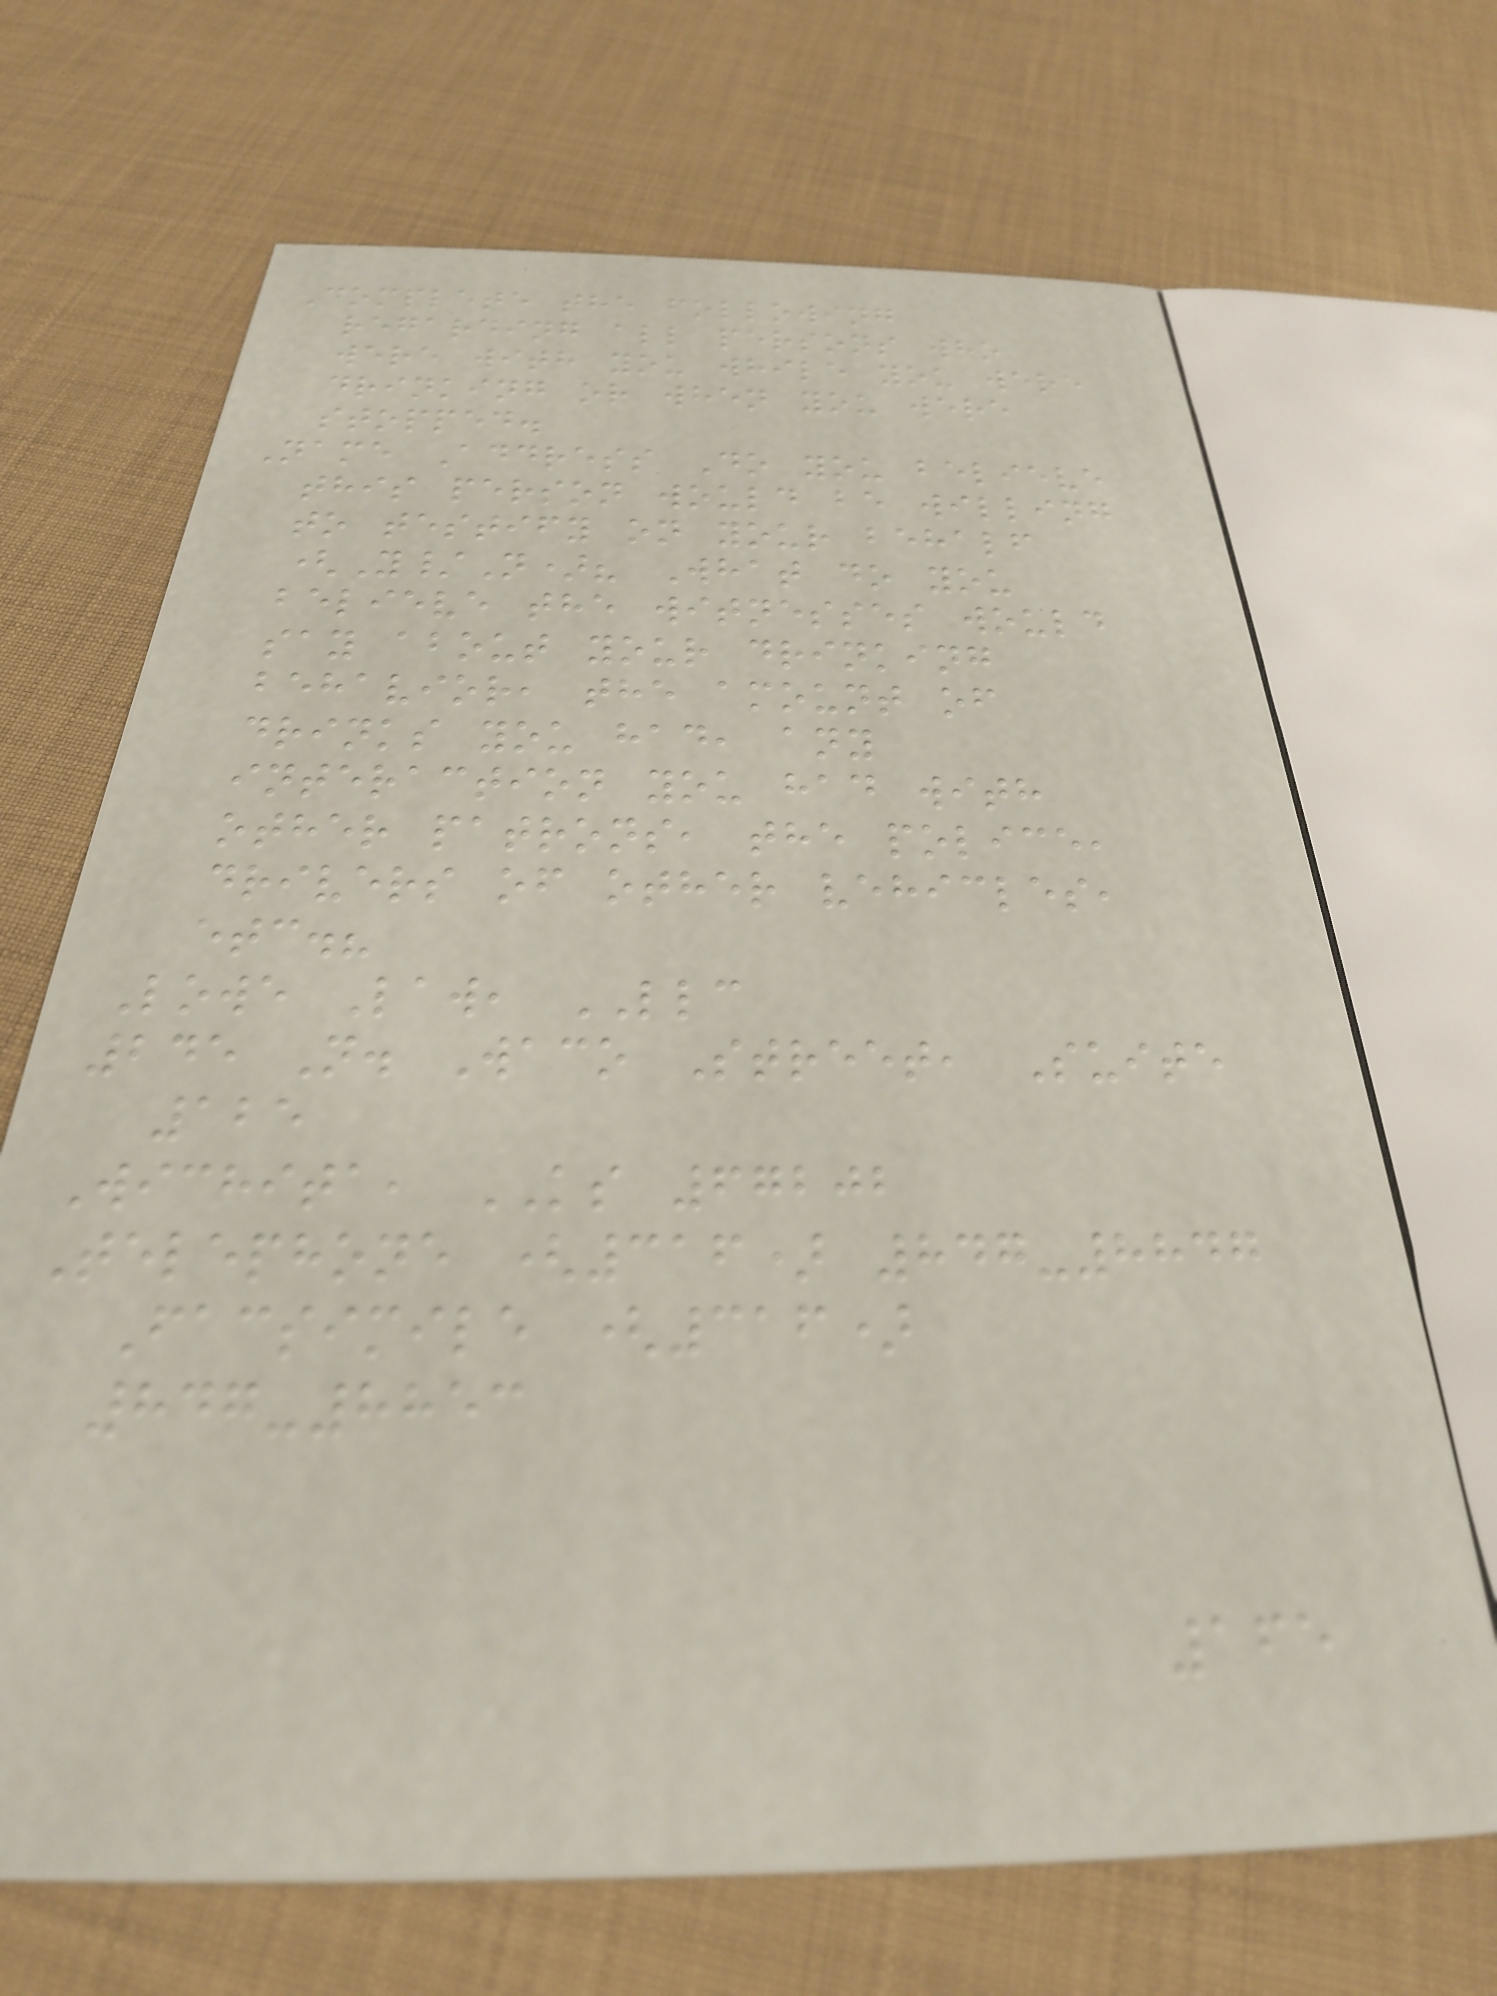Complete the following
regarding all persons who
were with you while you were
drinking or when you were
stopped.
Name Address Do you believe
this person would be willing
to testify on your behalf
(Y/N)? What do you
believe the witnesses would
say about your drinking
behavior, the amount of
drinks you had, any
interaction you had with
other patrons, the police,
drivers of other vehicles,
etc.?
Lowe Law, LLC
245 N. Waco Street, Suite
125
Wichita, KS 67202
Telephone (316) 847-8847
Facsimile (316)
847-8853
165
